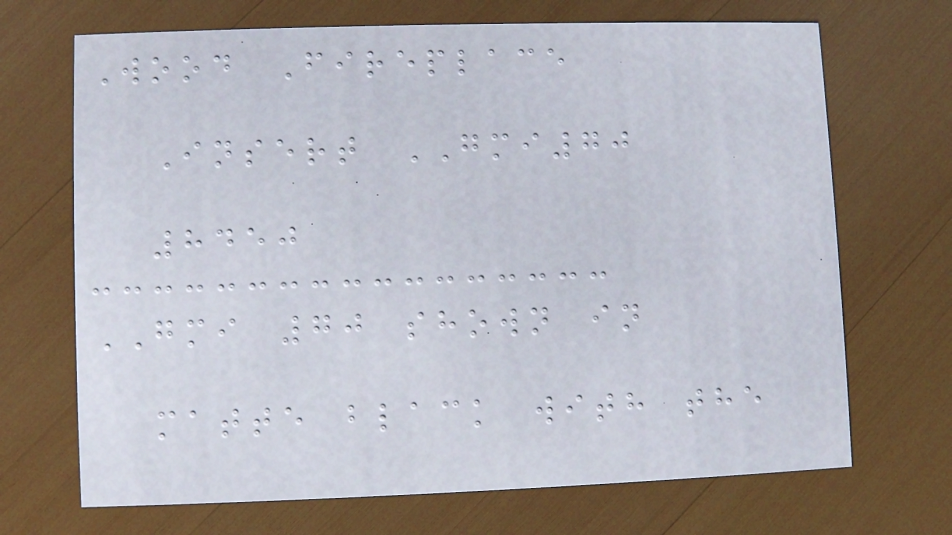Wood Fireplace
Insert GMI70
8450
GMI 70 shown in
matte black with the
